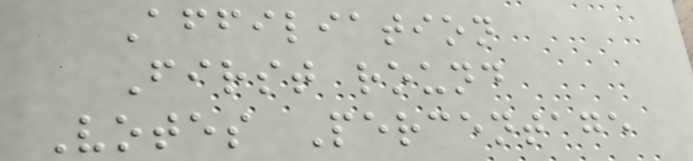Affiliation
First round
Votes Percentage
